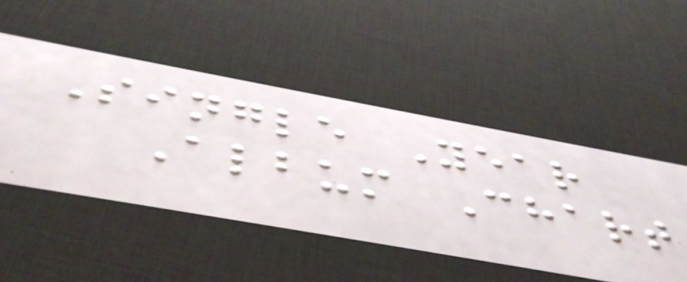Single Year
Album Chart
